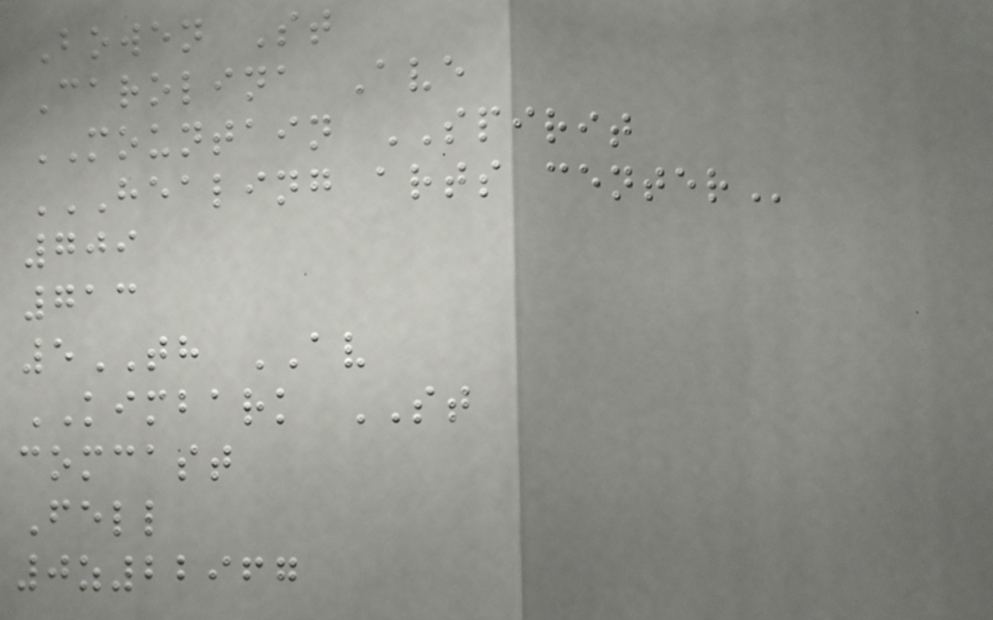Bowen St
Carolina Ave
MOUNTAIN SPIRIT
HEALING ARTS CENTER
709
713
5TH AV
KIMBARK ST
comcast
Fell
0z22967
